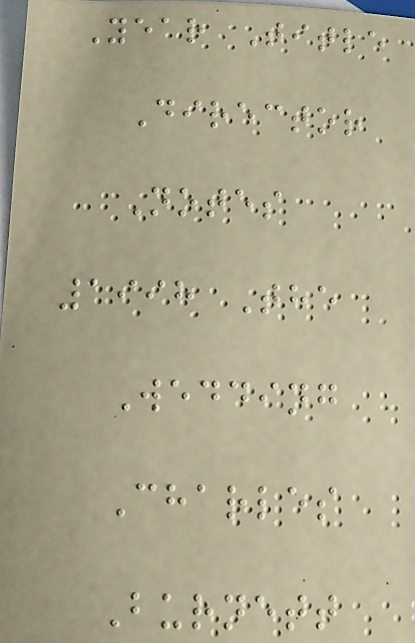Year Title
Director
Notes
1998 The
Wedding
Charles
Burnett
